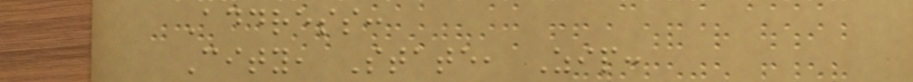Address:
City, State, Zip:
